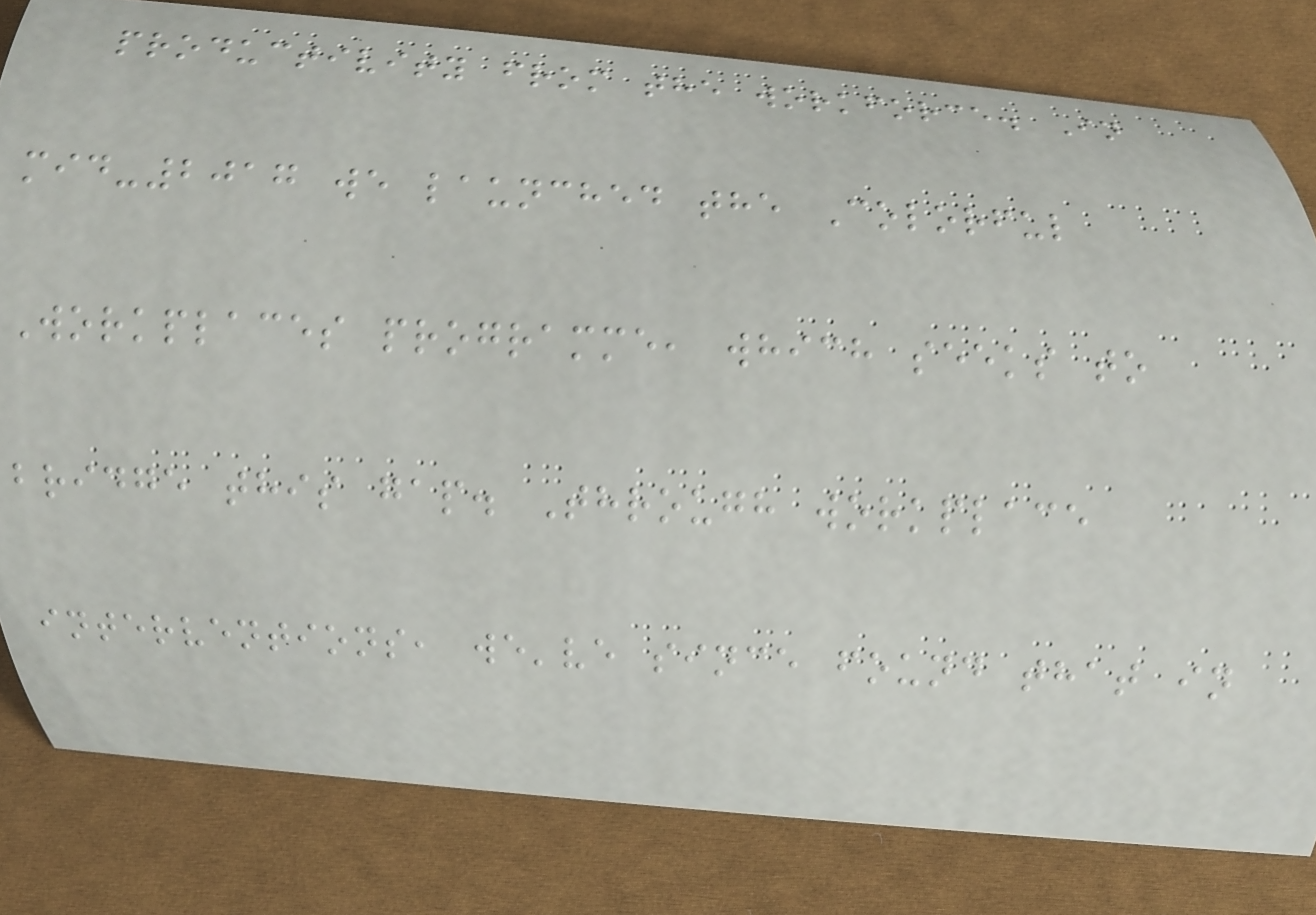productivity from the workforce. In
mid-2017 we launched the Colorful
Workplaces programme, which seeks to
bridge this gap. Through workplace
interventions, we've since found that in
